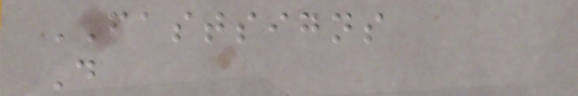FASTSIGNS
D
